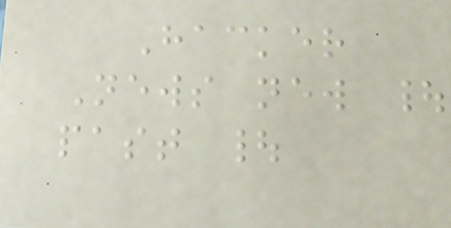Hacker
News new |
past |
